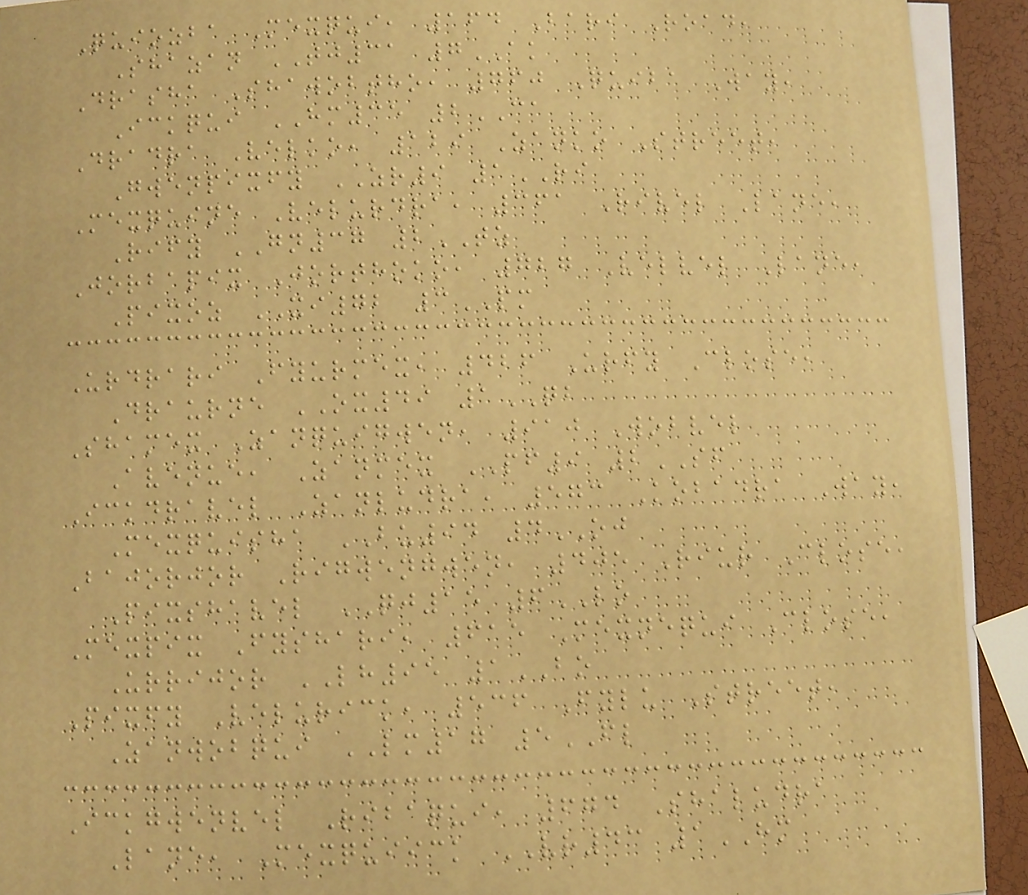Quiozba Mexqui, 164 Bari Road,
Shazan TJ31 7AK
Drasha Shawobtho, 760 Quiba Way,
Ickqui HM35 2CA
Dradra Velko, 129 Zanko Street,
Gwenpixfy ZR9 1RI
Mexquine Velurdra, 361 Rivel Lane,
Rify GN37 2TZ
Jorbapix Jorthoko, 727 Velvel Lane,
Pixoz XI72 3PM
Urdrari Fyurmex, 426 Urfy Close,
Draurne OX49 1QB
Shamex Zanquigwen, 910 Wobvel
Avenue, Zanmex PF9 2SF
Ickdravel Zanludra, 573 Kobadra Way,
Mexquisha BU94 4OJ
Bajorjor Rigwengwen, 405 Riur Close,
Pixshavel QJ15 6LO
Mexpix Fyshari, 615 Mexnequi Close,
Urrijor LH95 1BO
Pixfy Velurick, 536 Fylu Street,
Zanwobqui LM17 5FL
Ickgwenvel Ribaqui, 674 Shaludra
Lane, Mexquiick VR43 1HM
